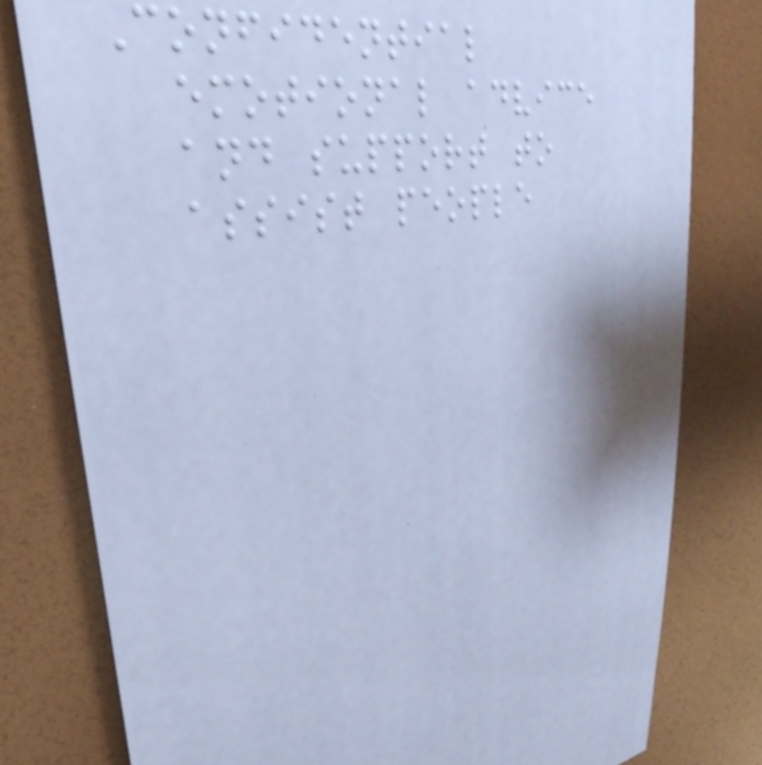Confidential
emotional advice
and support to
assist people
